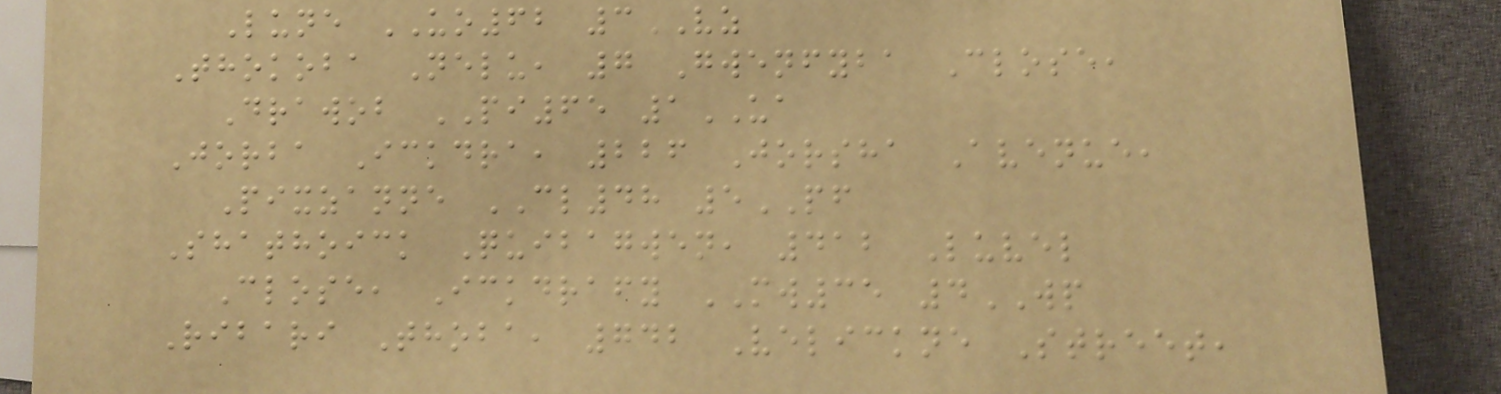Lune UO62 3VZ
Thokoba Nelu, 7 Gwenfyba Close,
Drawob PI65 1UA
Jorba Ickdra, 226 Jorsha Avenue,
Pixzanne CL48 5PF
Shathoick Quibagwen, 412 Luvel
Close, Ickdrafy MW35 4WP
Ribari Thoba, 742 Velickne Street,
